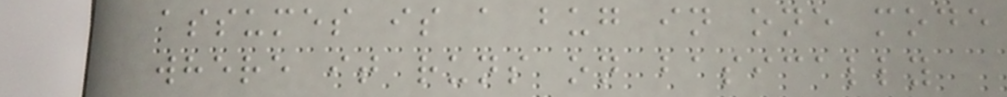assumes is a bug in one mode
where it runs on basically
